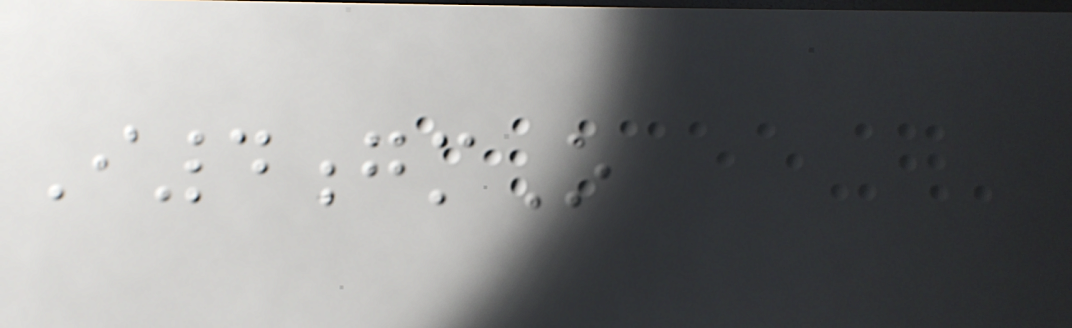I4gmO
